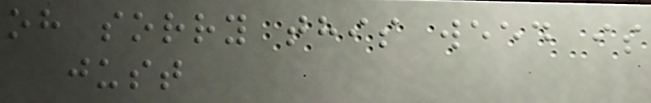oh sorry this weed is
just
